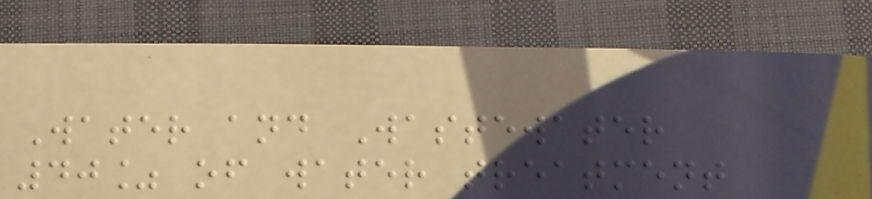Water and Wastewater
40% of water treatment
